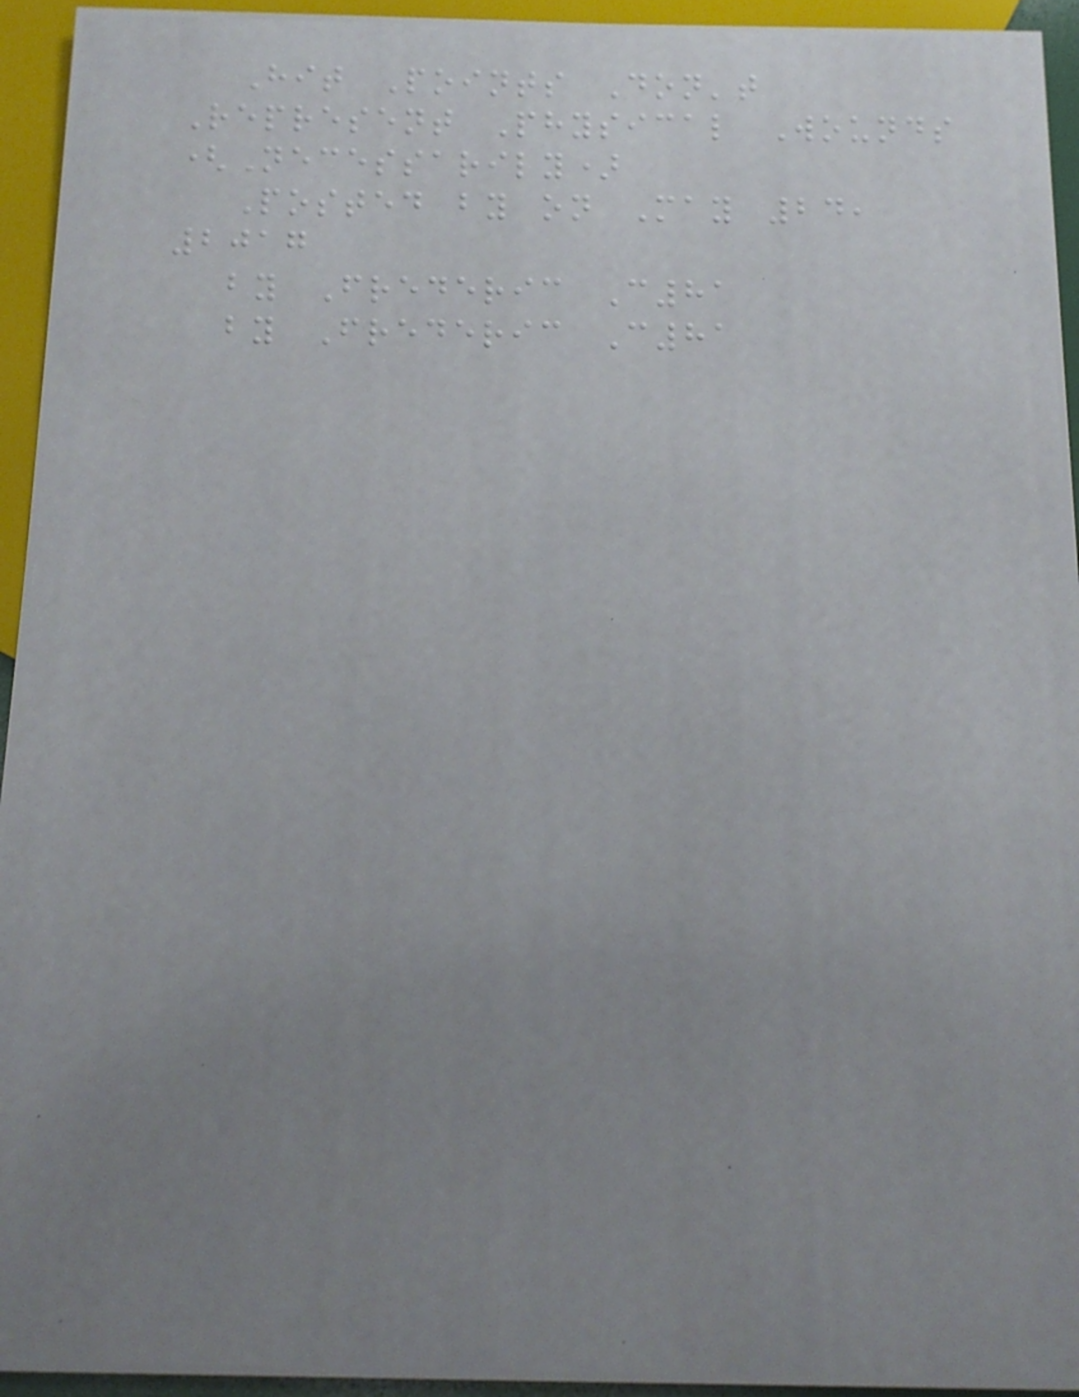Hit Points Don't
Represent Physical Wounds
(Necessarily)
Posted by on May 24,
2017
by Frederic C81
by Frederic C81
